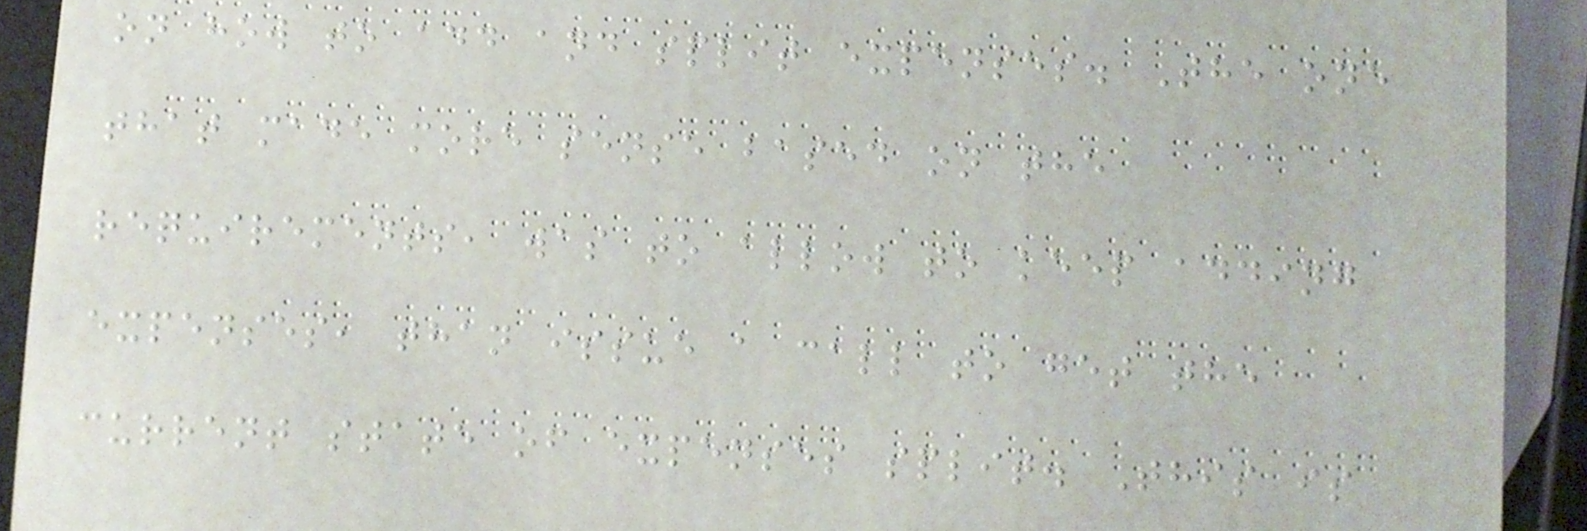on how to add and split expenses. The one
that made more sense based on the
requirements, was to allow to keep adding
expenses, than issue a call to get the
current state of expenses split. This is
